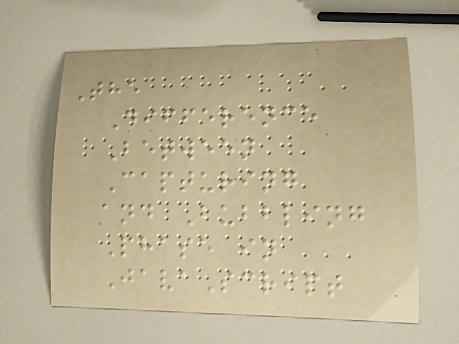The
Difference
Between
Capturing
and Bubbling
Phase in
JavaScript
